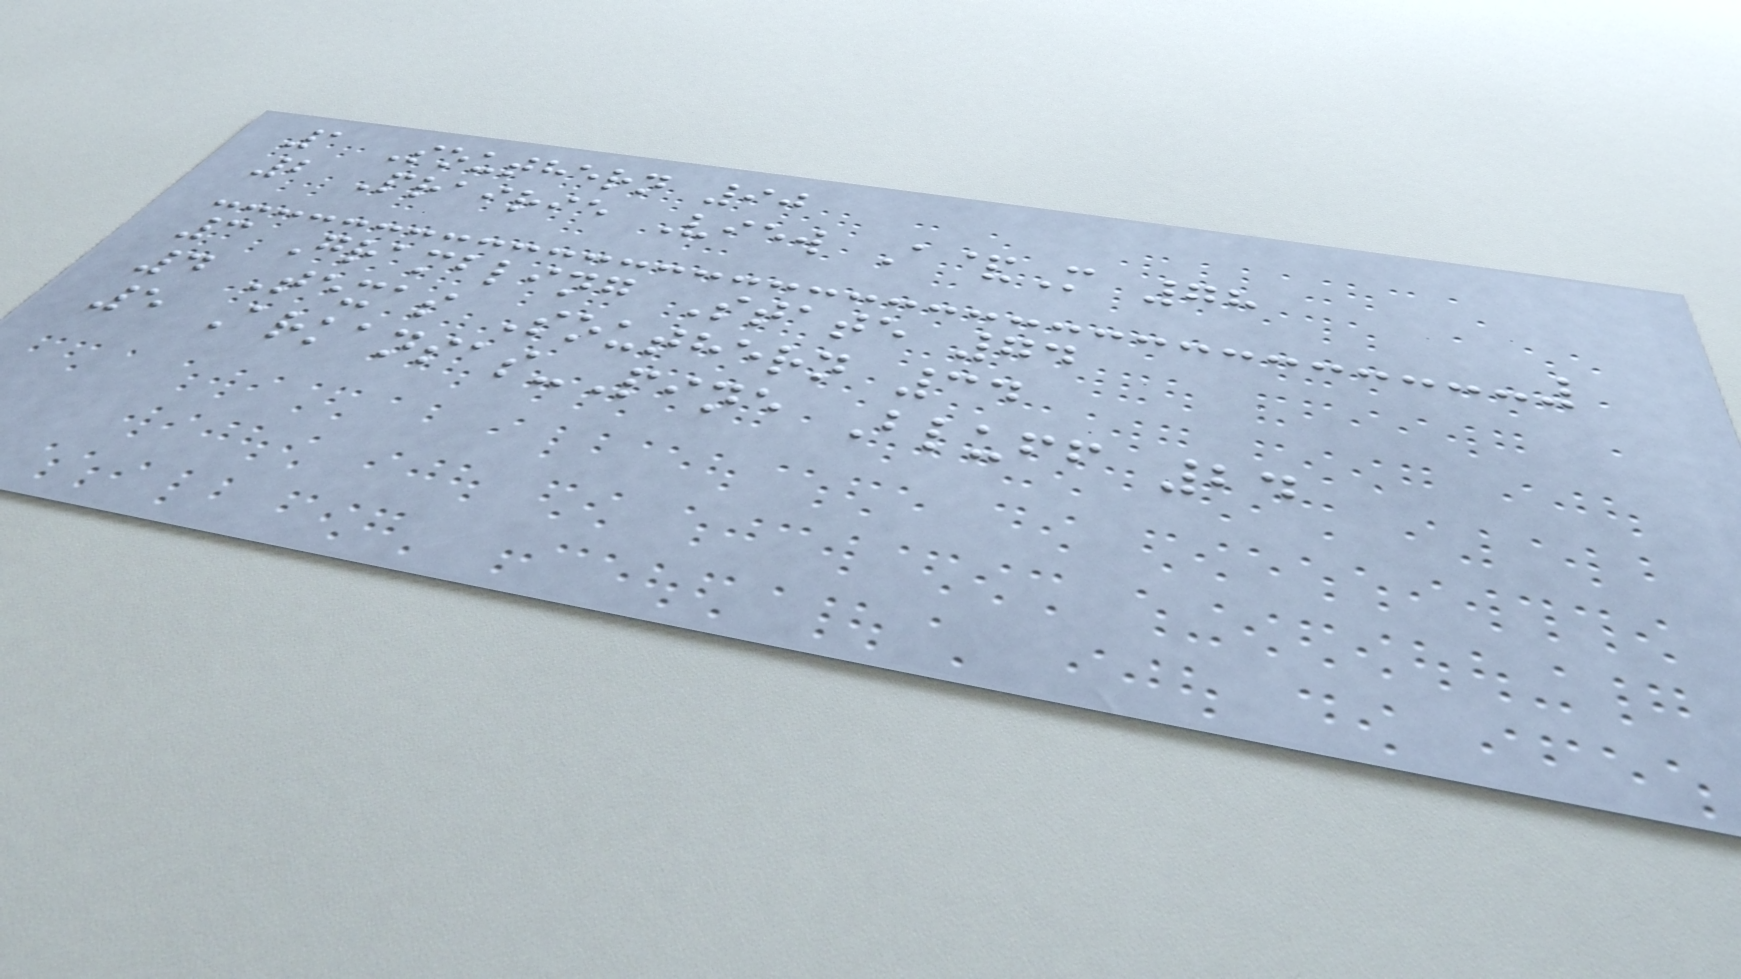1 Southern 90
2 Prairie View A&M 78
3 Grambling State 74
4 Texas Southern 34
5 Arkansas-Pine Bluff 24
